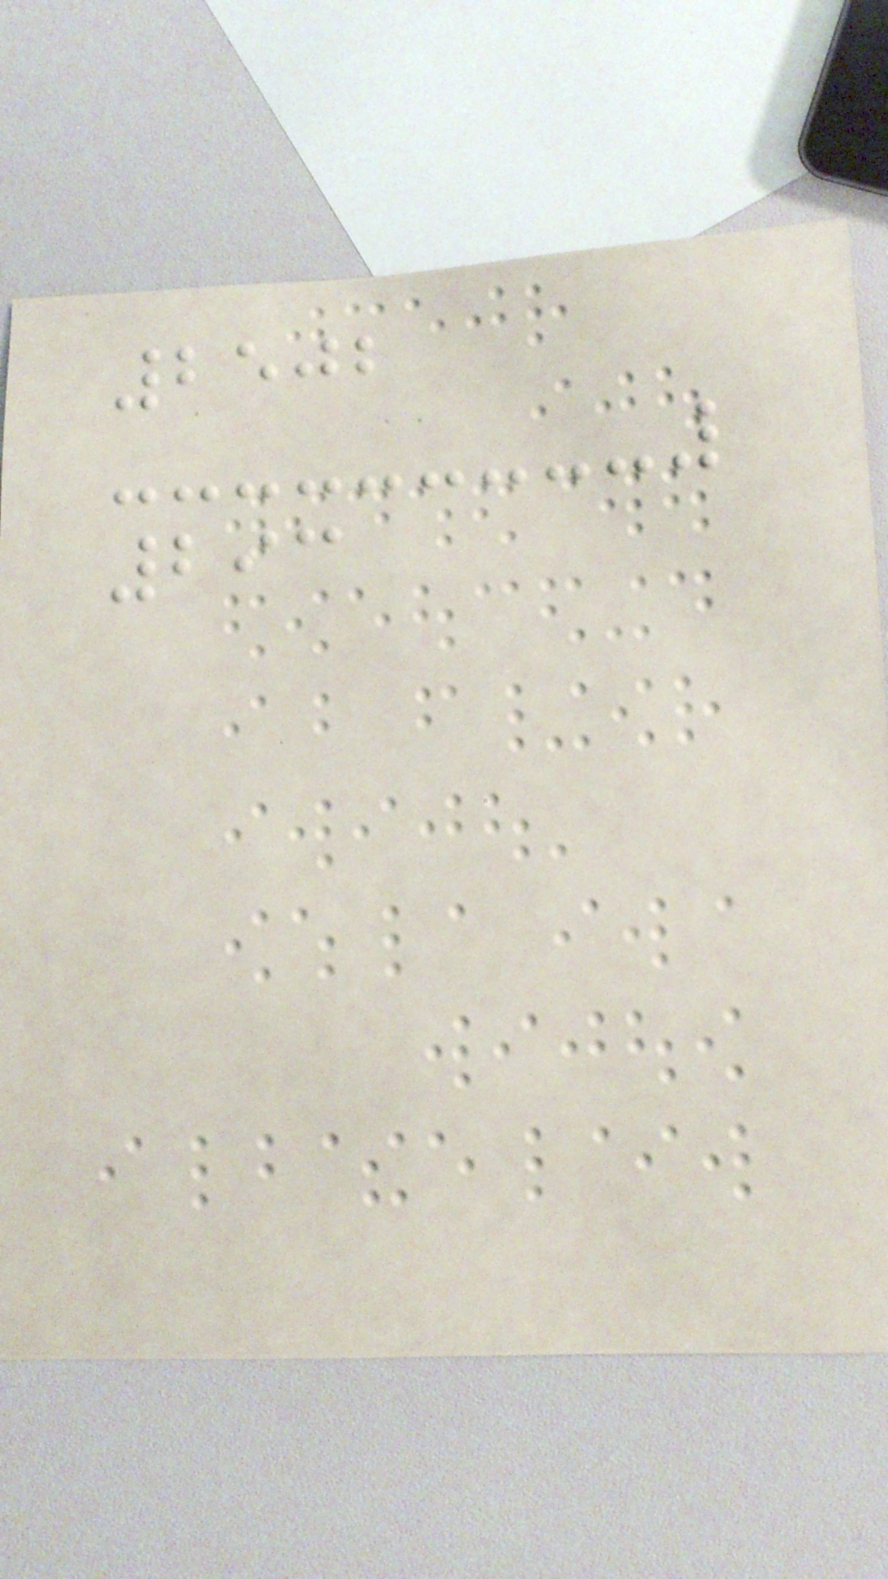2502
293
